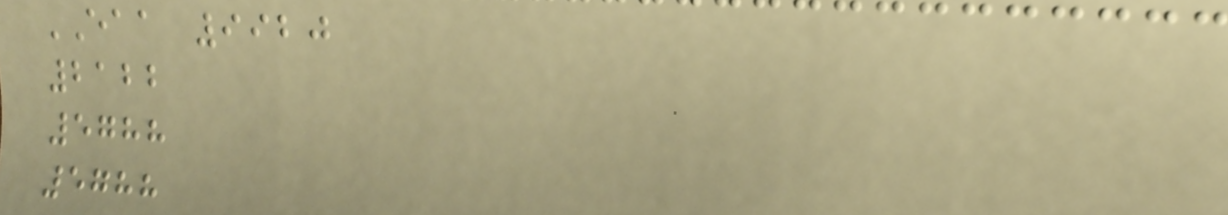EAA 9920
2122
5788
5788
